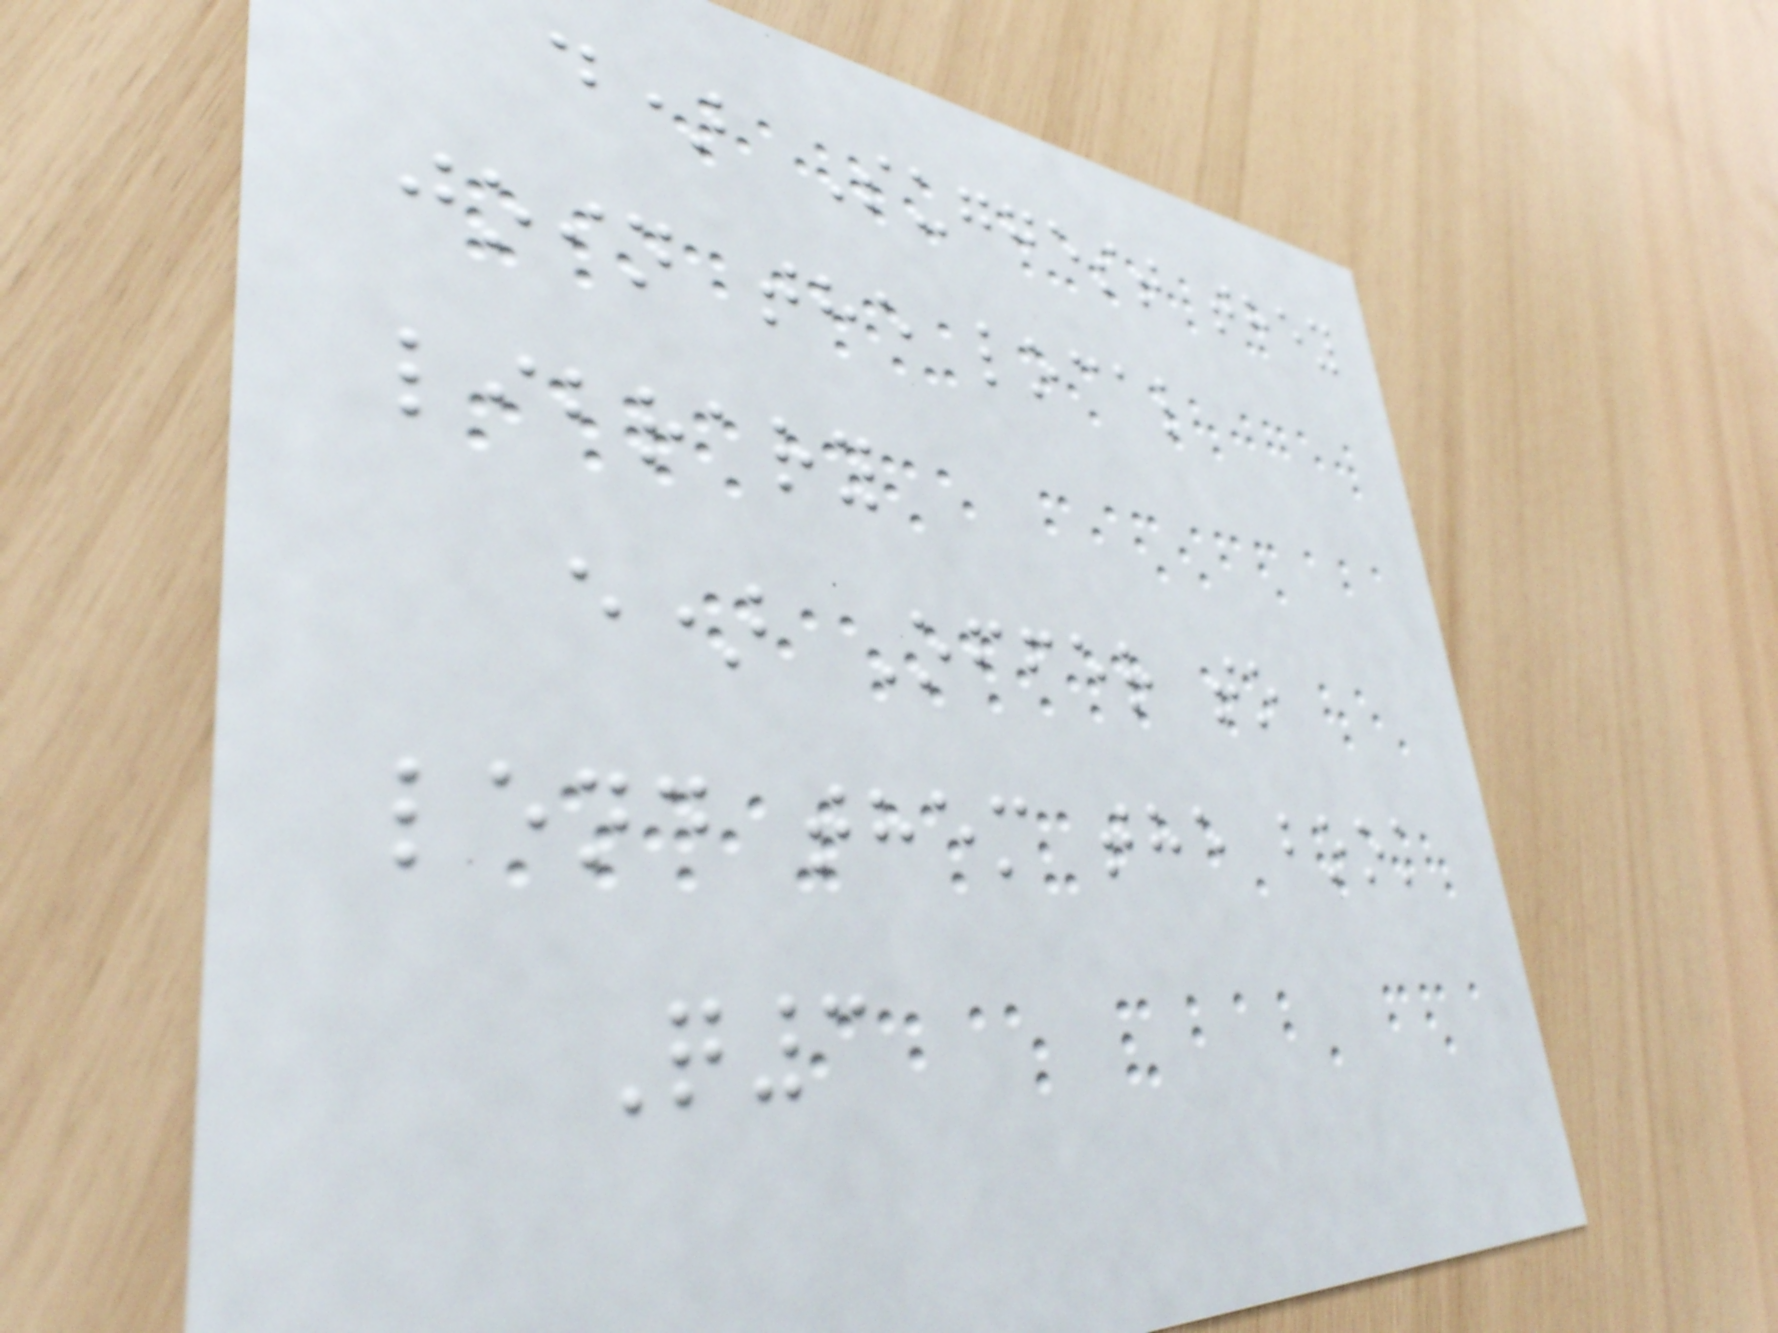d) Suggest they
join the local
library
e) Offer to
lend them the book
Q3
